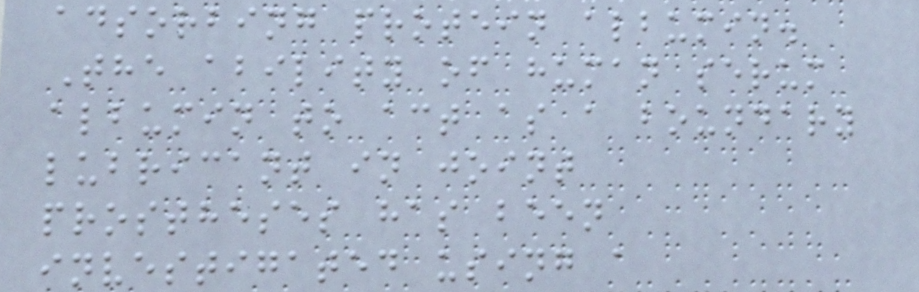adsorbing protein albumin.
The ability of human serum
albumin to act as a boundary
lubricant in joint
prostheses has been
investigated using a
